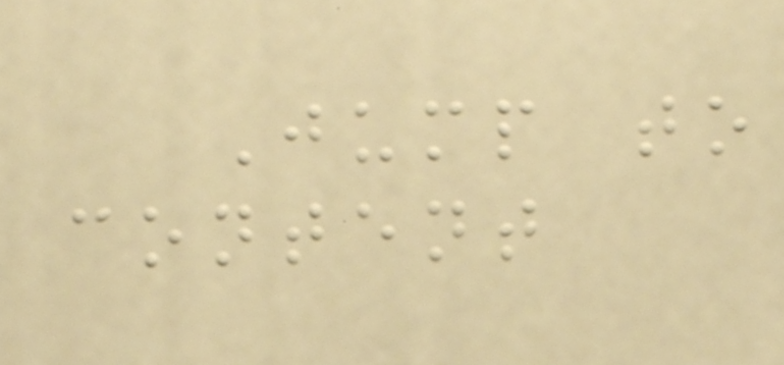Jump to
content
